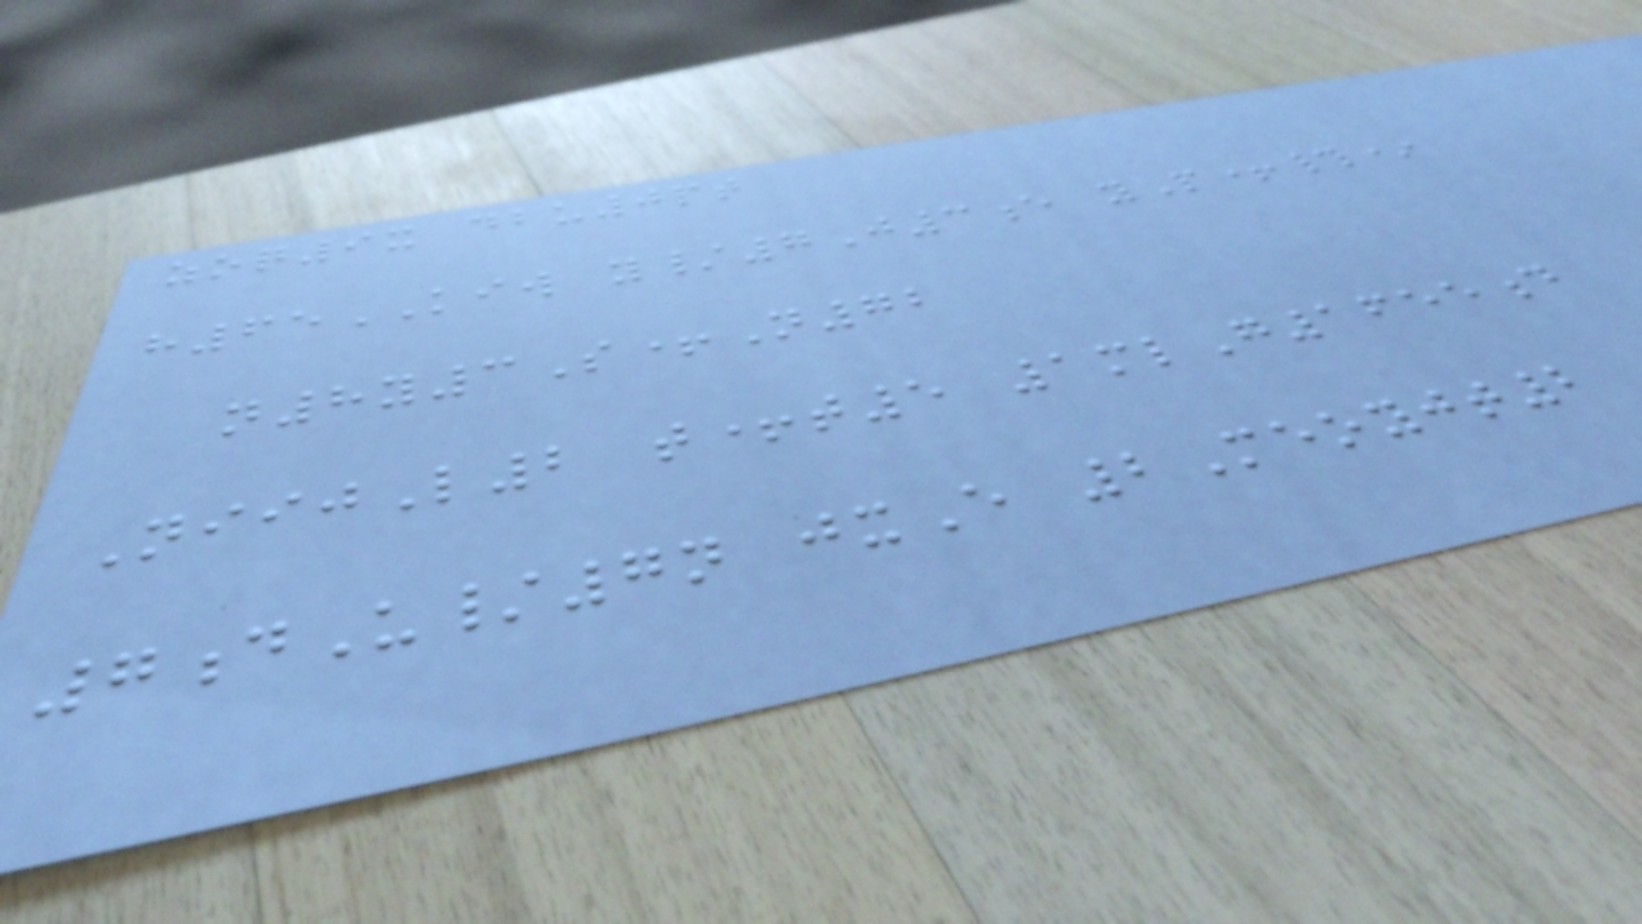zoq9x dbu0pt
h65KIW y/7J3e yP+#*
n8y3S+N72
NiijL2 t+t5 1mlG1655d
7dU/7n jxE 2Meoyjt2
